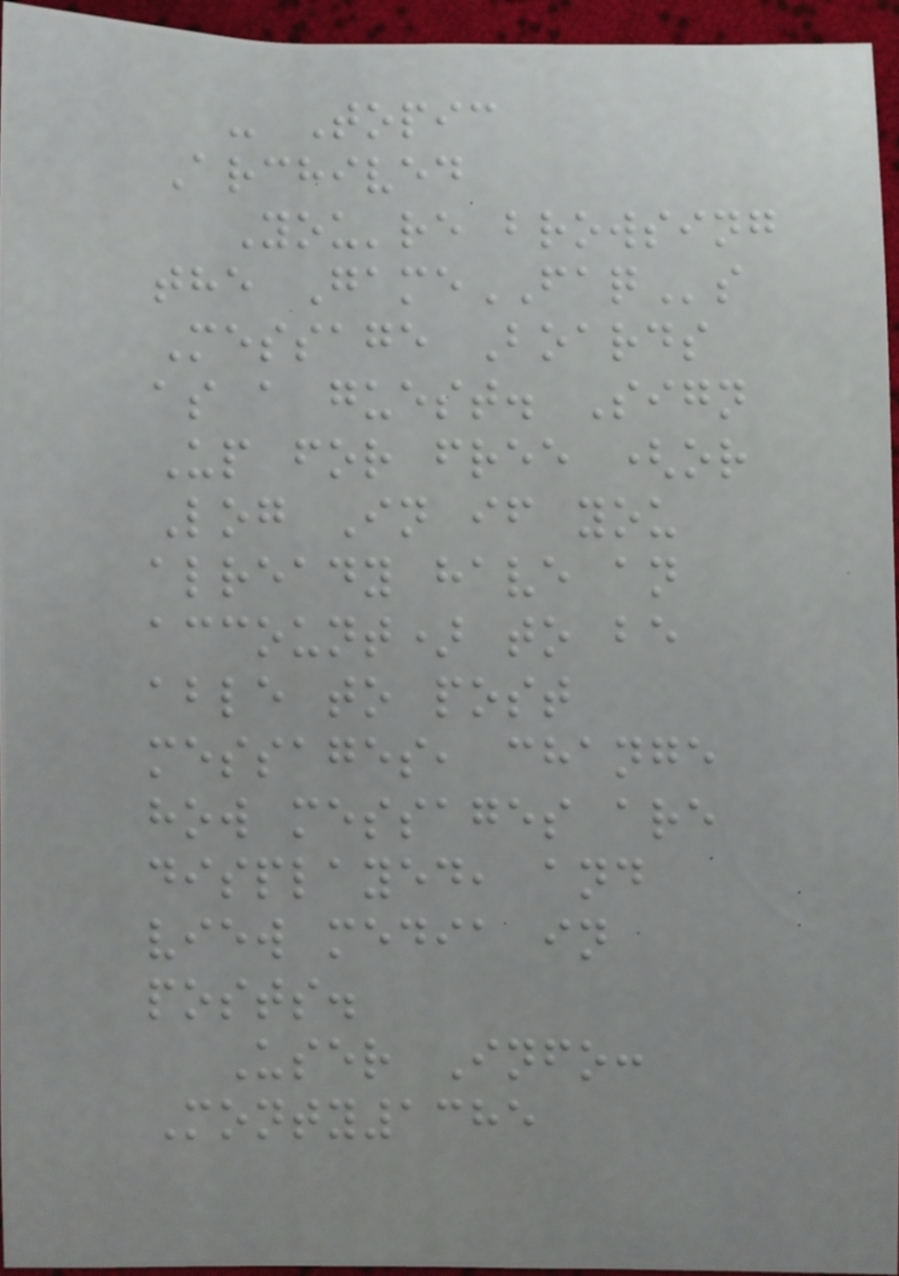- Topic
Archived
You're browsing
the GameFAQs
Message Boards
as a guest. Sign
Up for free (or
Log In if you
already have an
account) to be
able to post
messages, change
how messages are
displayed, and
view media in
posts.
User Info:
Monty1385
